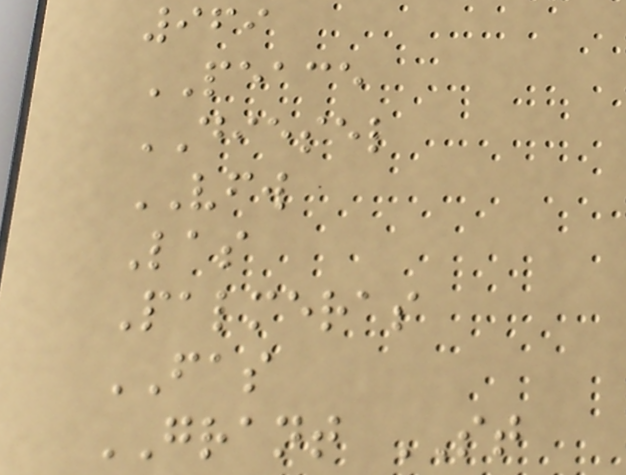969
PEACE
DIESEL
VFW
Las
Palmeras
FAS
GRANT ST
